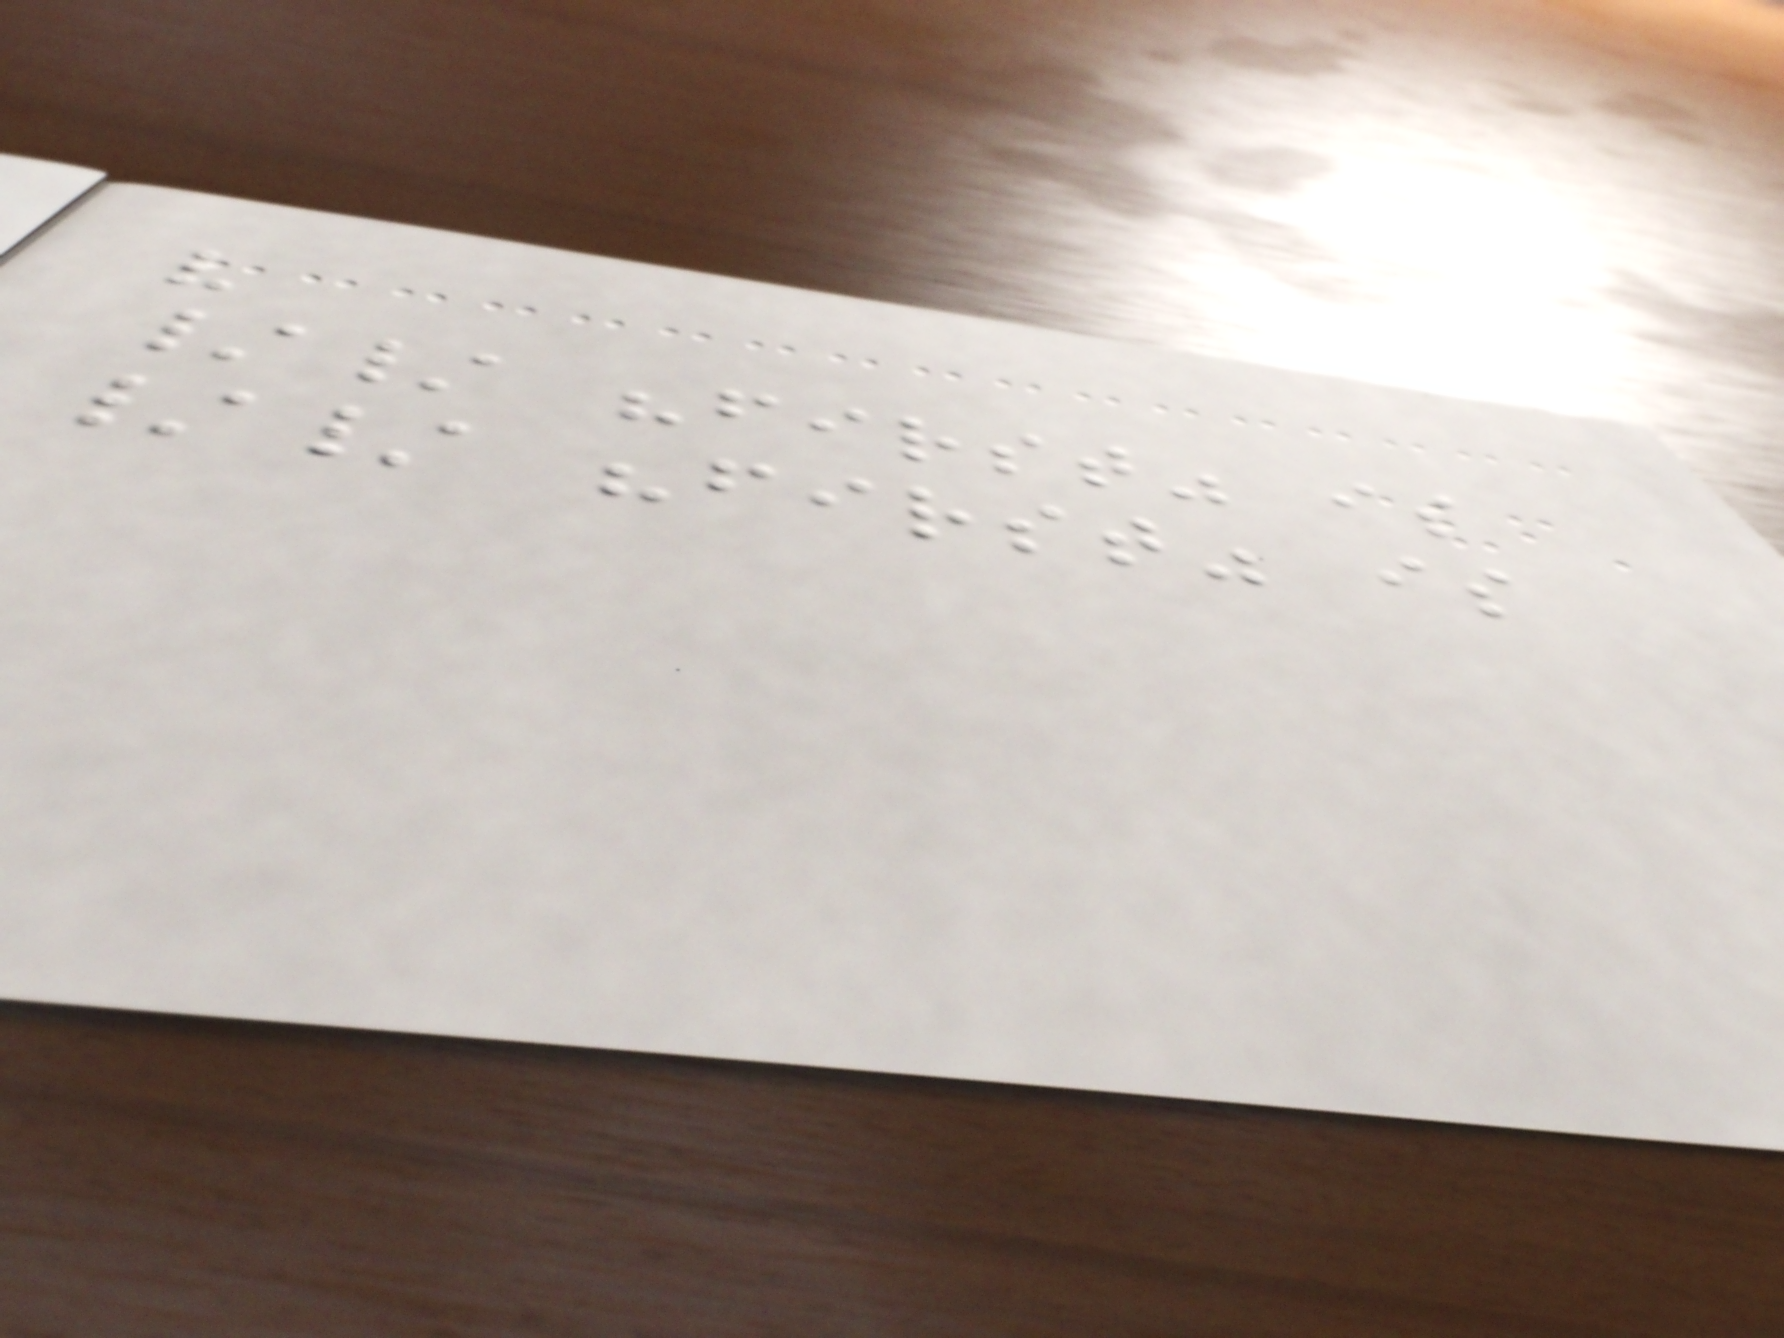v
// "first" is
// "first" is
